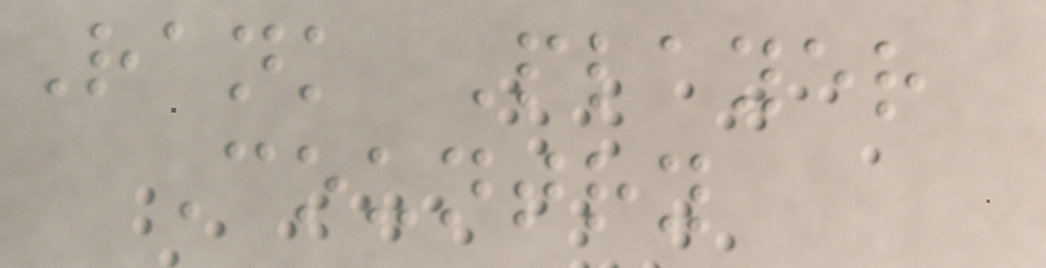Rank Player
Country
